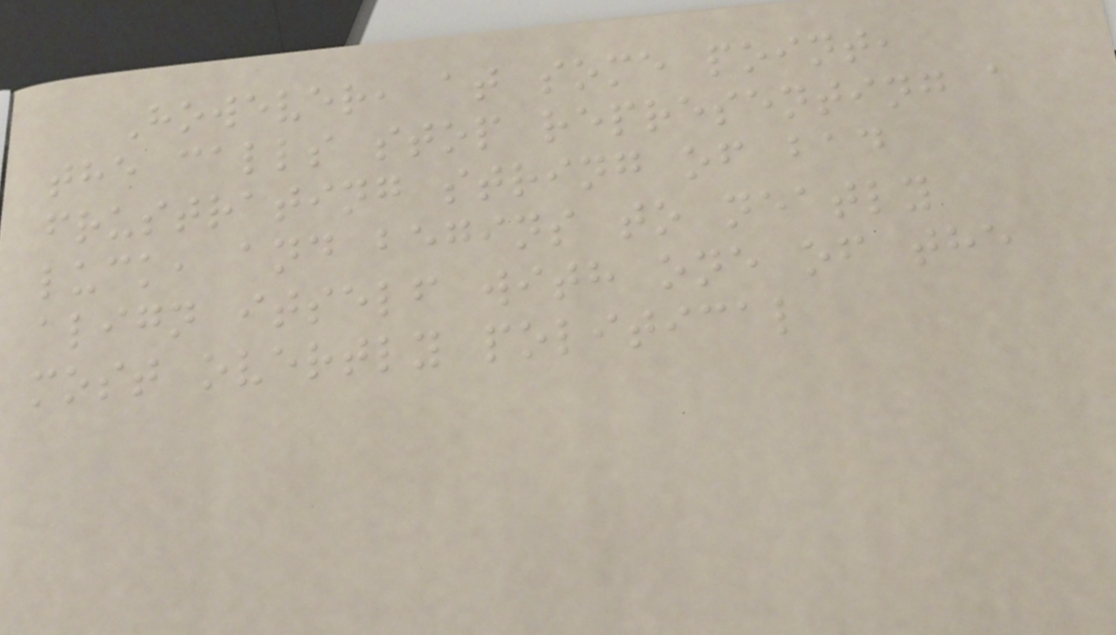However, at some point,
the calls stop representing a
frustrating string of bad
luck, and begins to neatly
align itself with one of the
most overtly political
